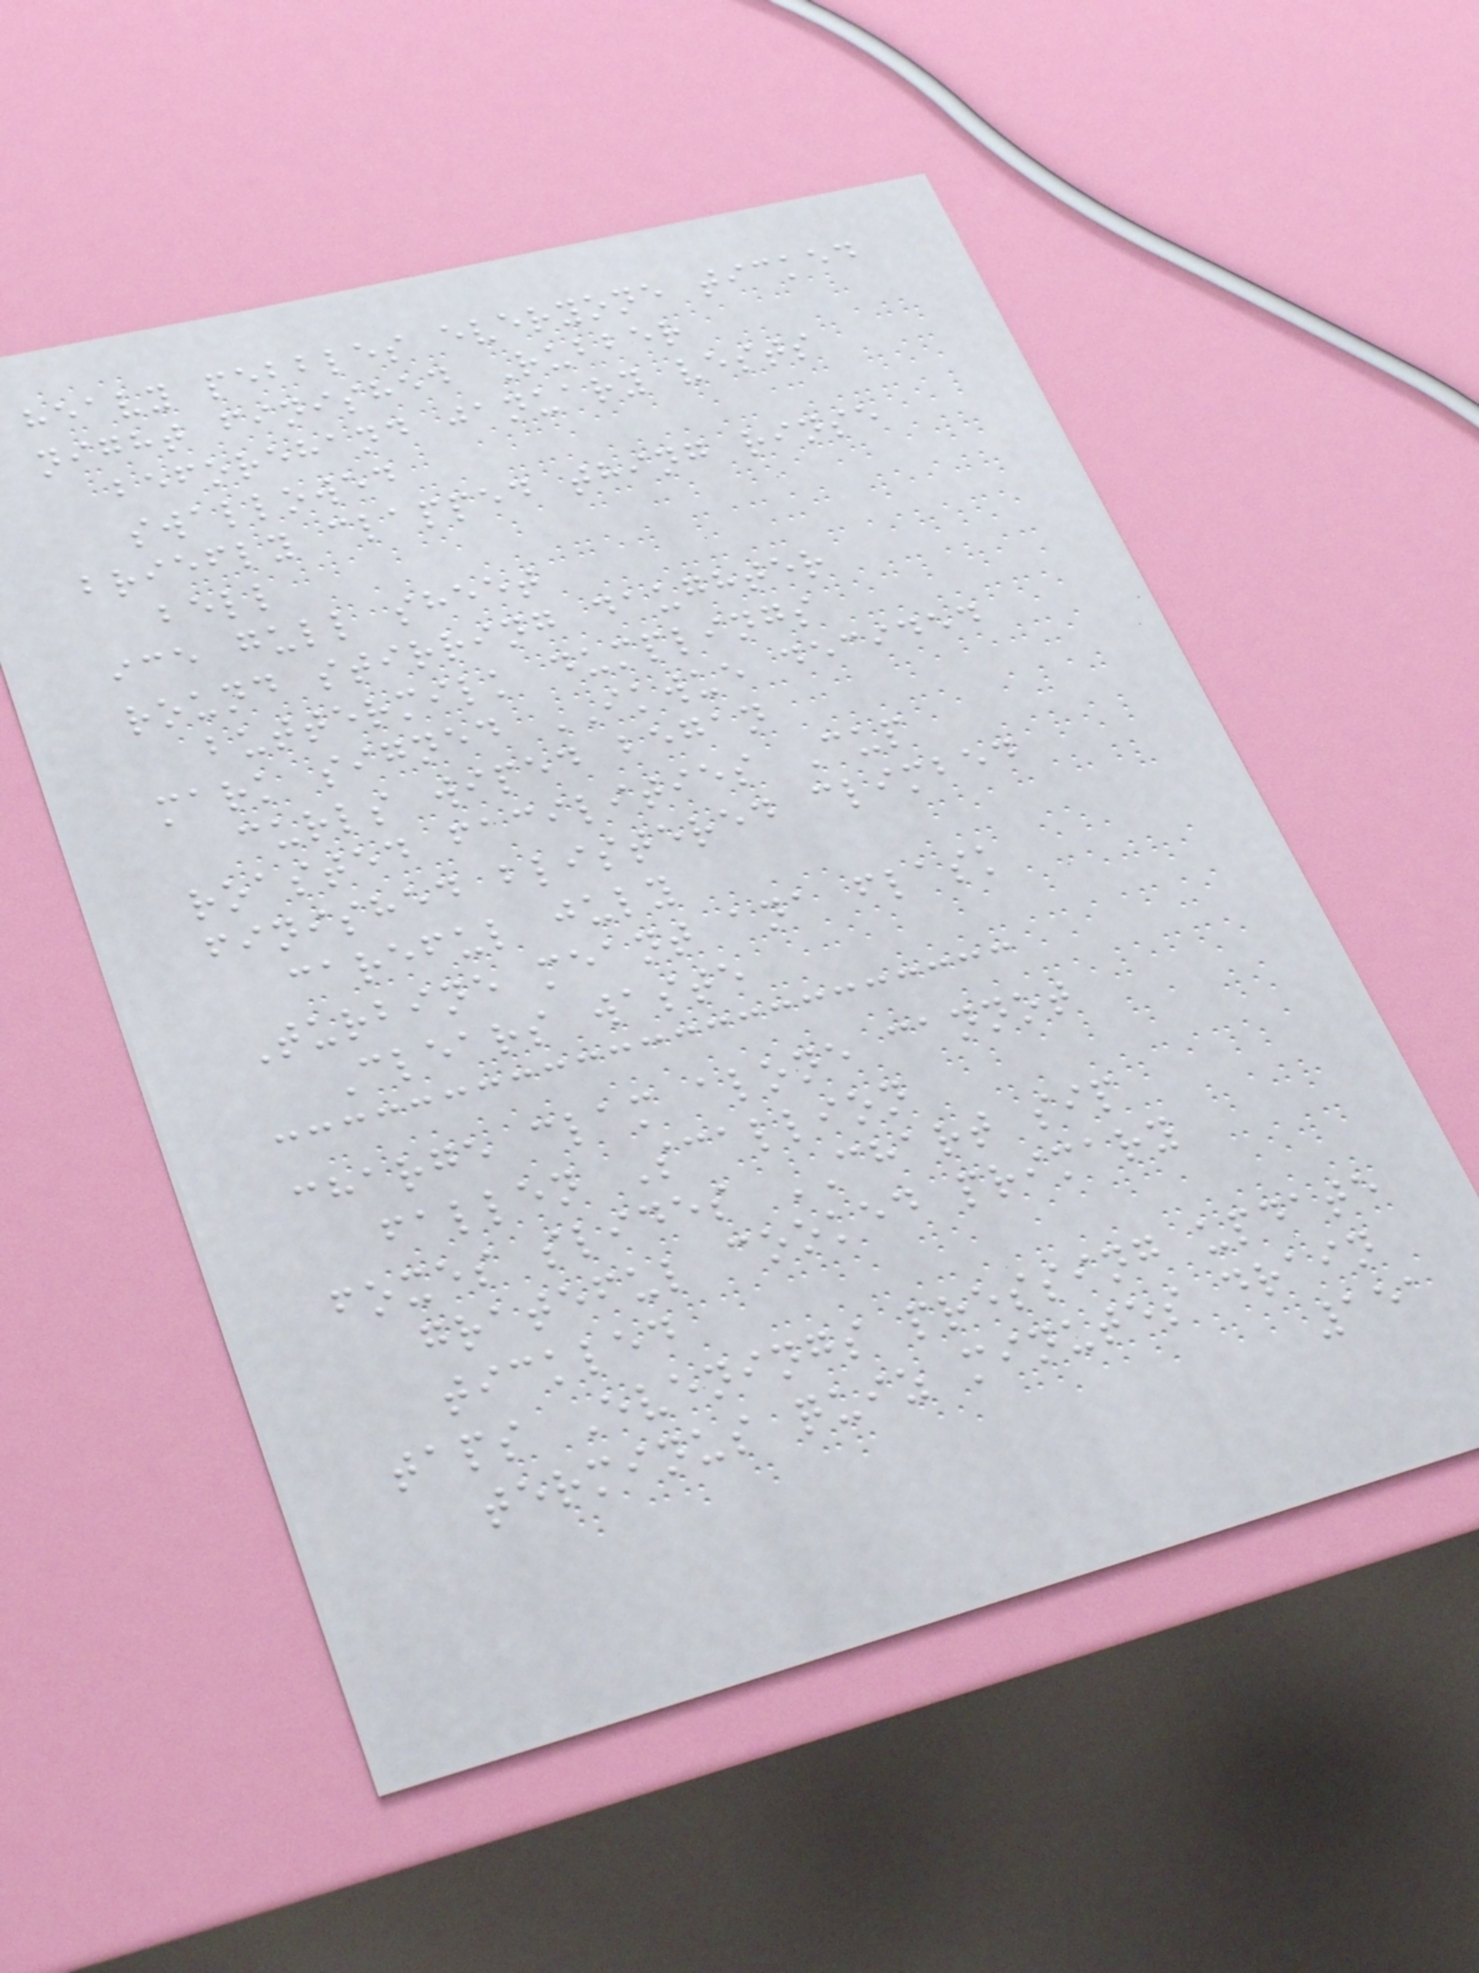heavy pebbles everyone ticked
night finished Rubber
beforehand january vests
swallowed
briefly clapped thing rinse
bell
ice gull sheet
round stirring daughter
buttermilk dumplings
mark signed IKWUE decided
curls wiped began
roasted facilities Cup
finished blistered climbed
careful july
Turbine meant ana flask
Clears waste
charge clam alone cannot
fallen Scallion
foxes slides CHART sip
grateful cooked primary
tickled
taps Evenings pressing update
terminus quiz minutes drain
151
